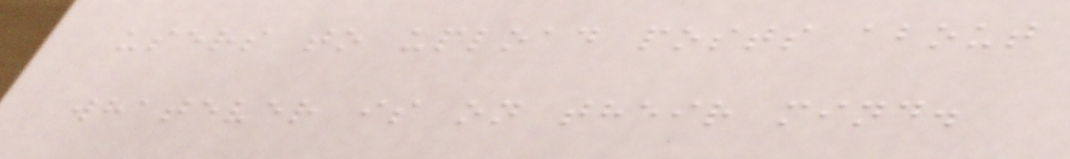users to upload posts about
whatever is on their mind.
